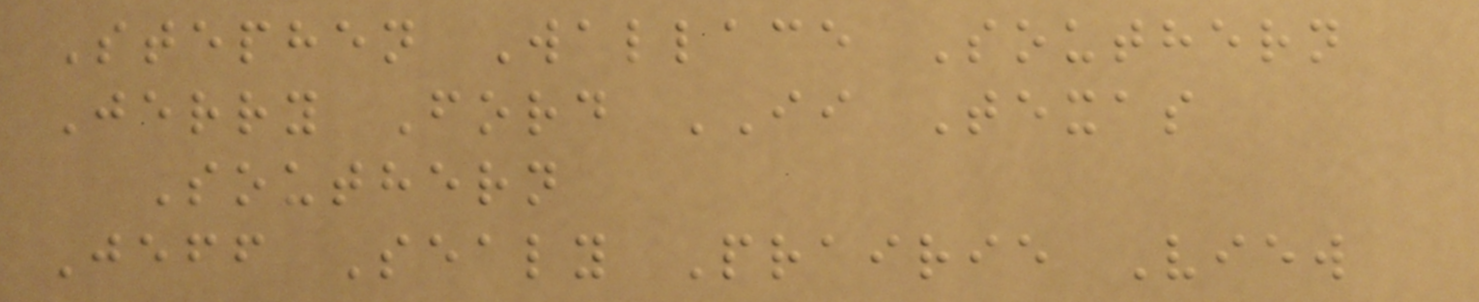Stephen Wallace Southern
Jerry Ford II Texas
Southern
Jeff Sealy Prairie View
